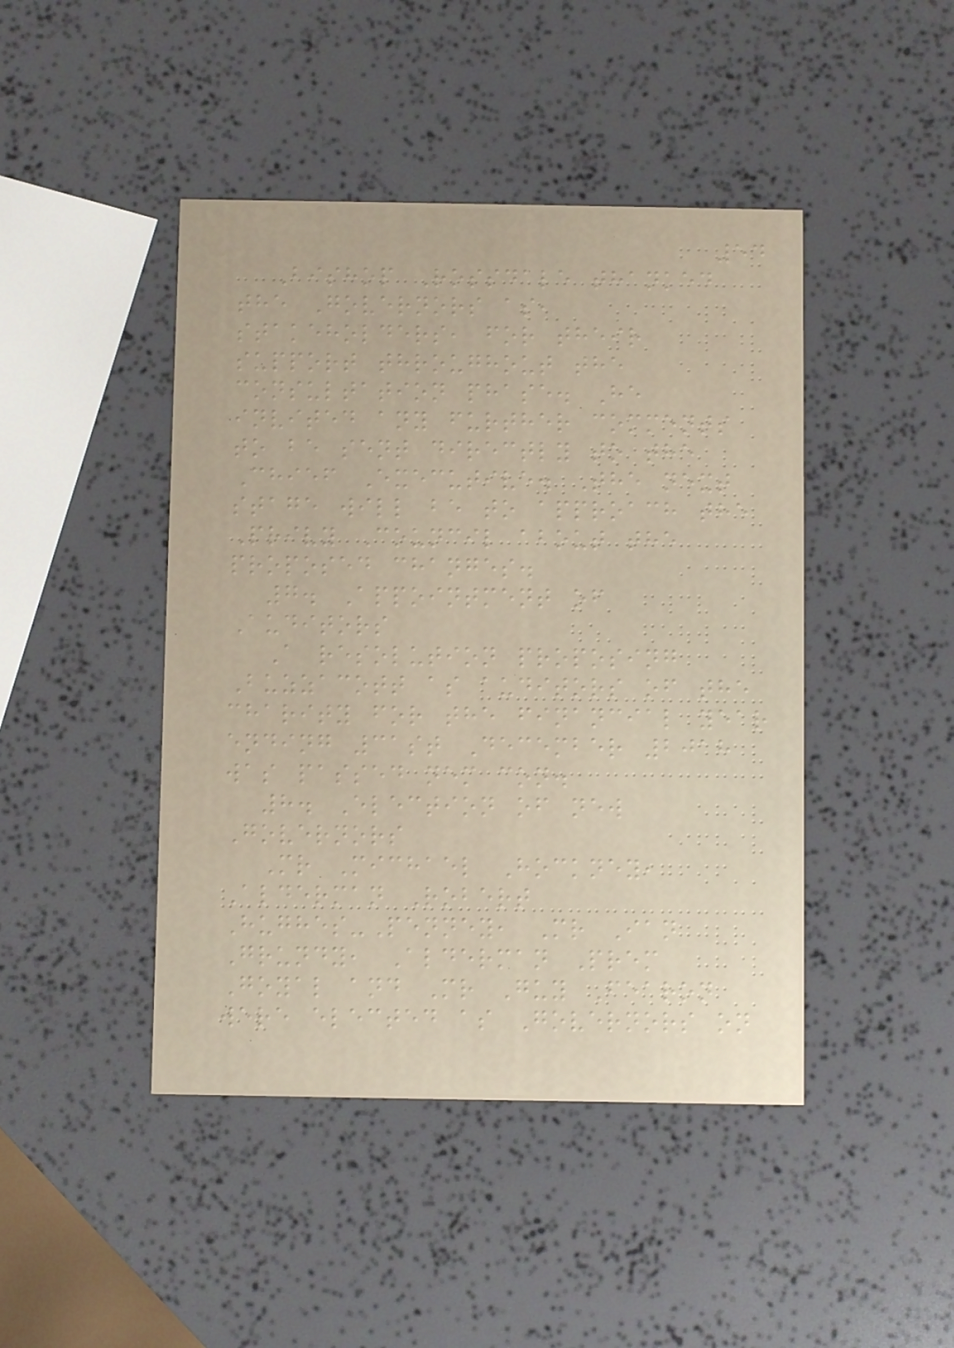54
Bishop Rossdale thanked
the Governors as,
stakeholders, for their
support throughout the
consultation phase. He
invited any further comments
to be sent directly to the
Chief Executive. The next
stage will be to approach the
Privy Council about the
proposed changes.
7. Appointment of
Auditors
A resolution proposing
Buzzacott as auditors of the
charity for the financial year
ending 31st December 2018
was passed nem con.
8. Election of new
Governors
Mr Michael Hockney,
Alderman Robert
Hughes-Penney, Mr Ian
Grundy, Alderman Prem
Goyal and Mr Guy Fearon
were elected as Governors on
